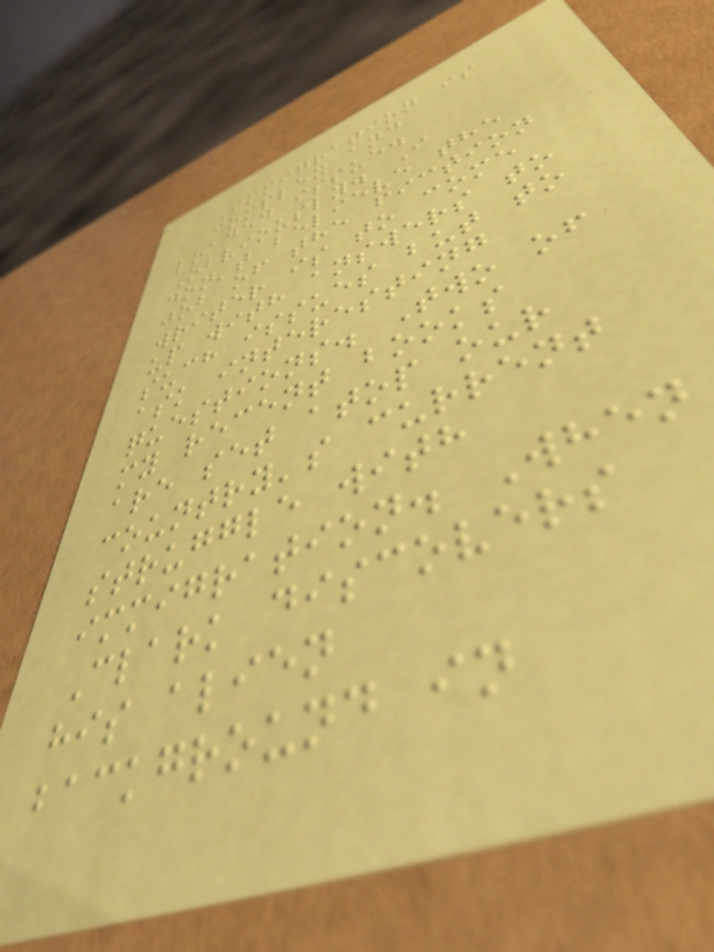Immigration is
a complex and
loaded issue.
Obviously. I
don't believe the
job of the fiction
writer is to come
up with answers to
such issues but to
ask interesting
questions. Two of
my recent books
are set atop our
country's current
struggle with
immigration. When
Clark discovers
his alien
background in
